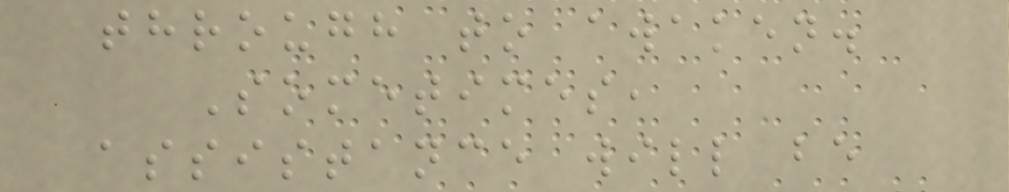through to awaken.
Sometimes,
assistance will be
